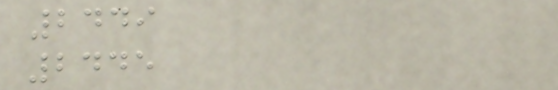2449
2445
